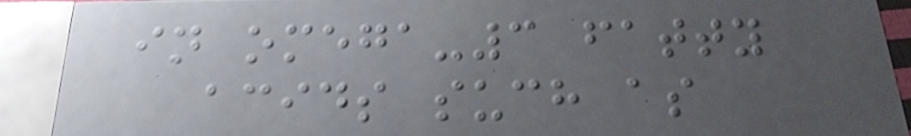in omega-3 fatty
acids such as
